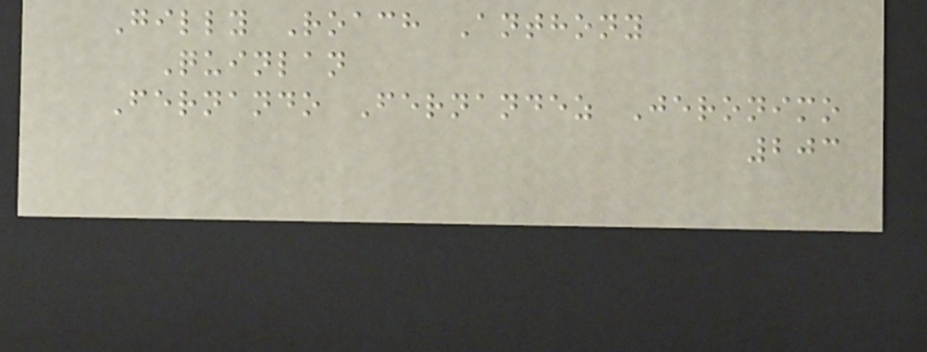Gilly Roach Anthony
Quinlan
Fernando Fernandez Jeronimo
203
